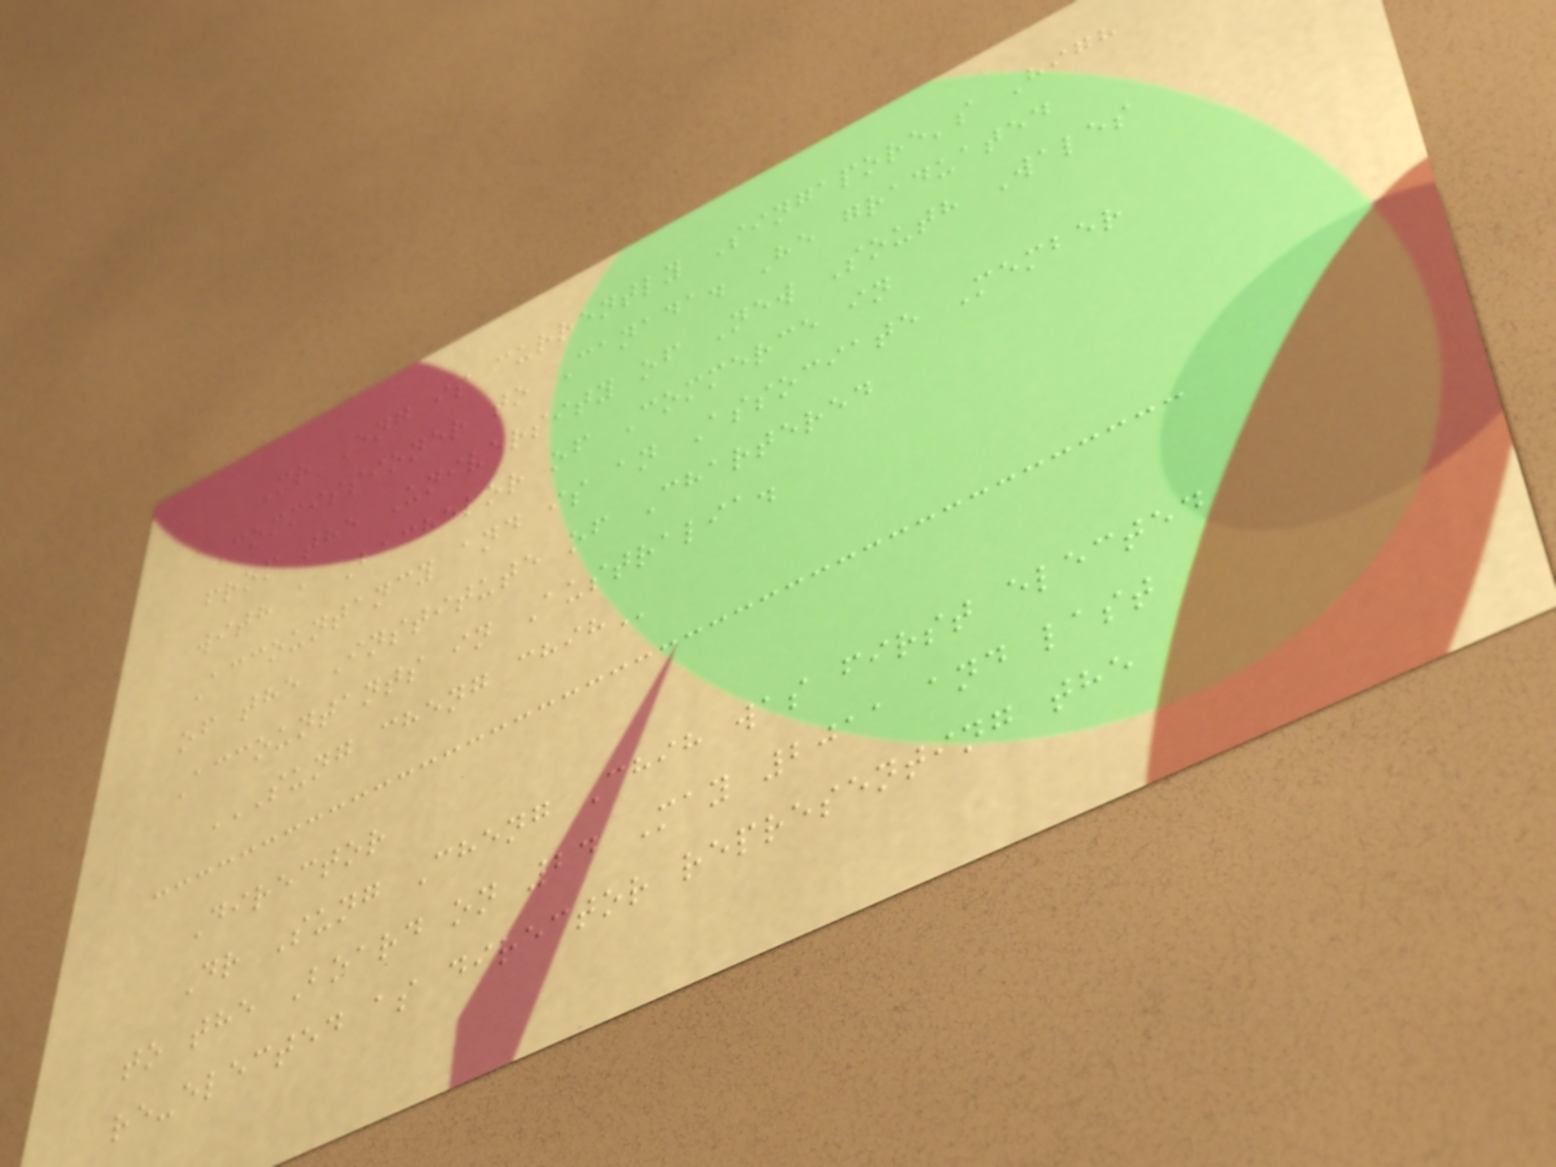Mr Eng is currently Singapore's High
Commissioner to Canada. He graduated
from the University of New South Wales
with a Bachelor of Commerce in
Accountancy and is an Associate Member
of the Institute of Chartered
Accountants in Australia.
SUNG CHENG CHIH
Director
Dr Sung Cheng Chih was first elected
to the Board on 24 May 2011 and last
re-elected as director representing the
